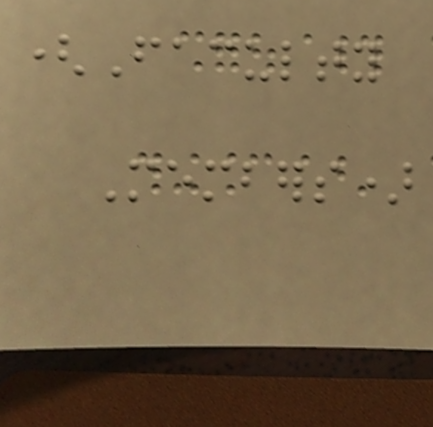(Faculty
Members)
